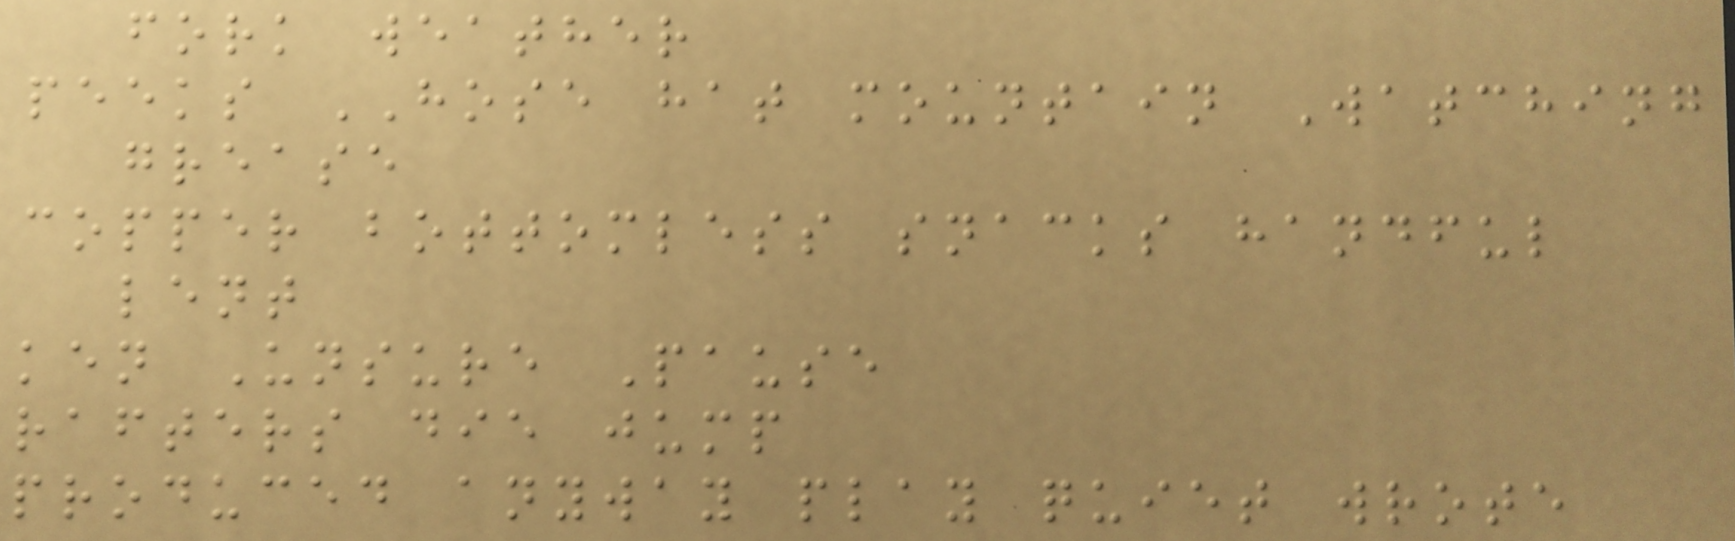fork weather
peeks HOSE hat mountain Watching
grease
copper bottomless snacks handful
lent
ken Unsure Pause
rafters die jump
produced anyway play quiet wrote
